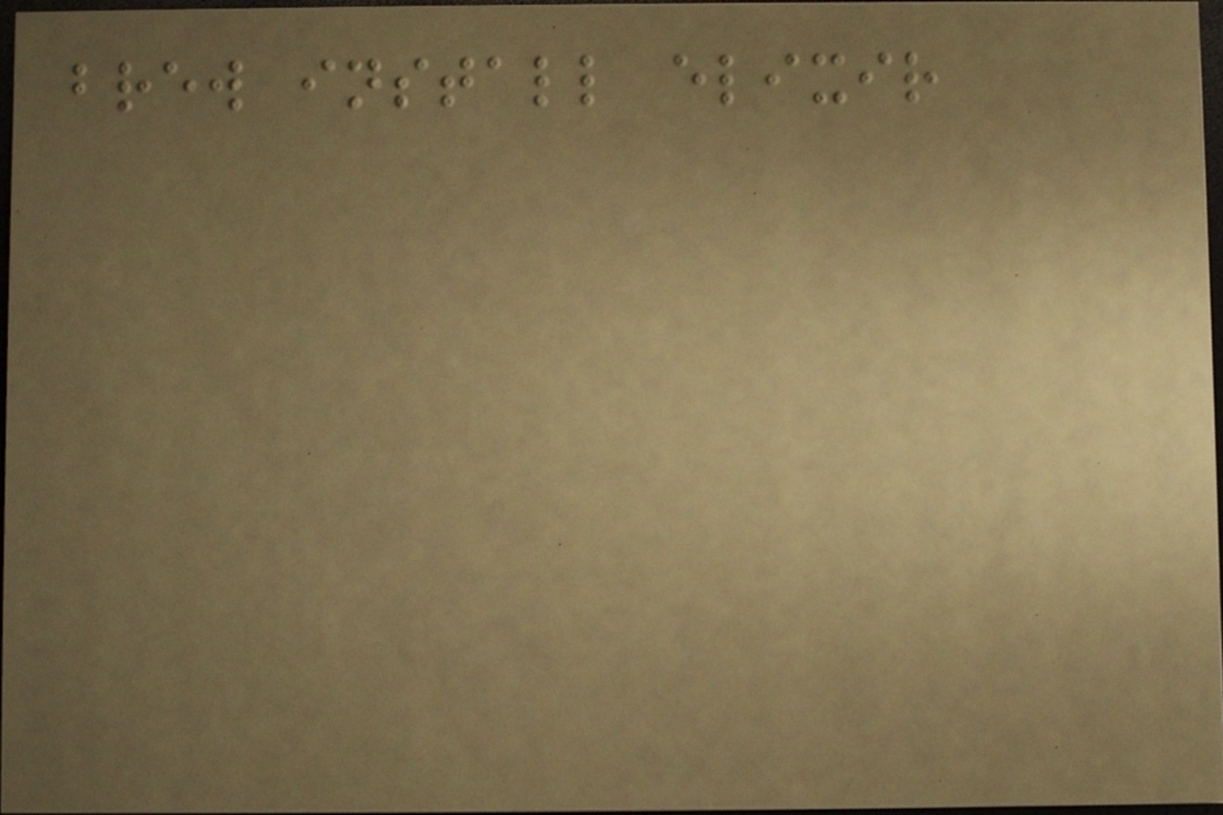brew install elixir
